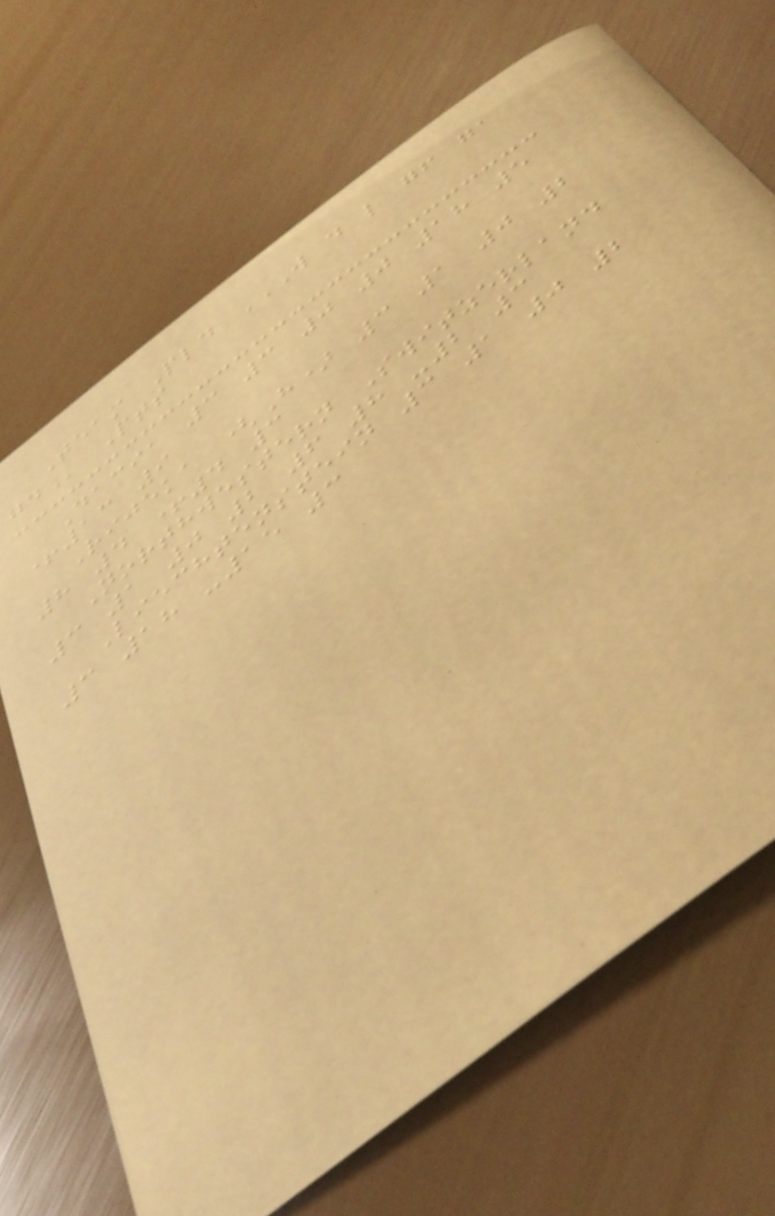Team Pld W D L GF GA
GD Pts
Dacia 3 3 0 0 18 5
+13 9
Rijeka (H) 3 1 0 2
8 4 +4 3
Northwestern Switzerland
3 1 0 2 6 8 -2 3
Liechtenstein 3 1 0 2
3 18 -15 3
